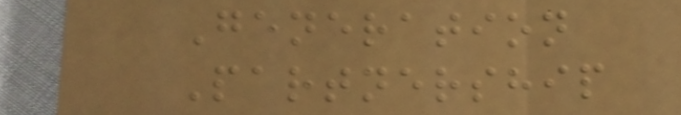Generation
Partnership
